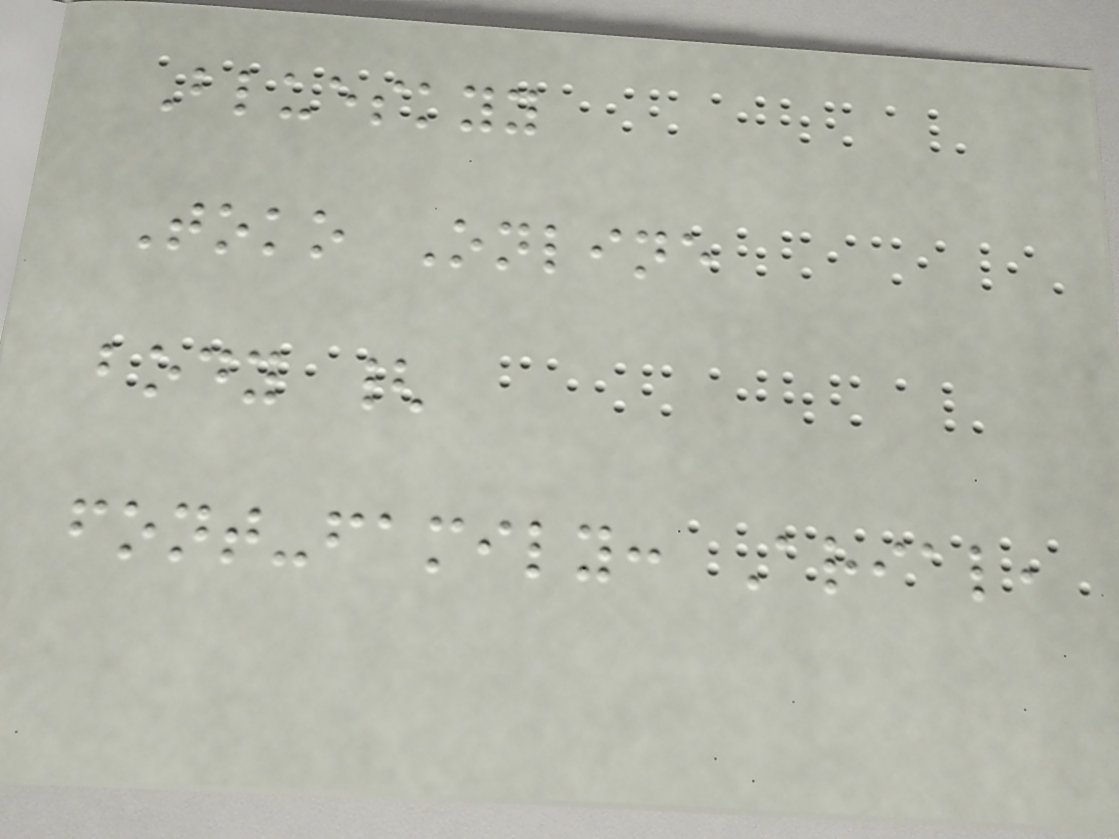Blueskyy
Toko Online
body {
font-family: Arial,
